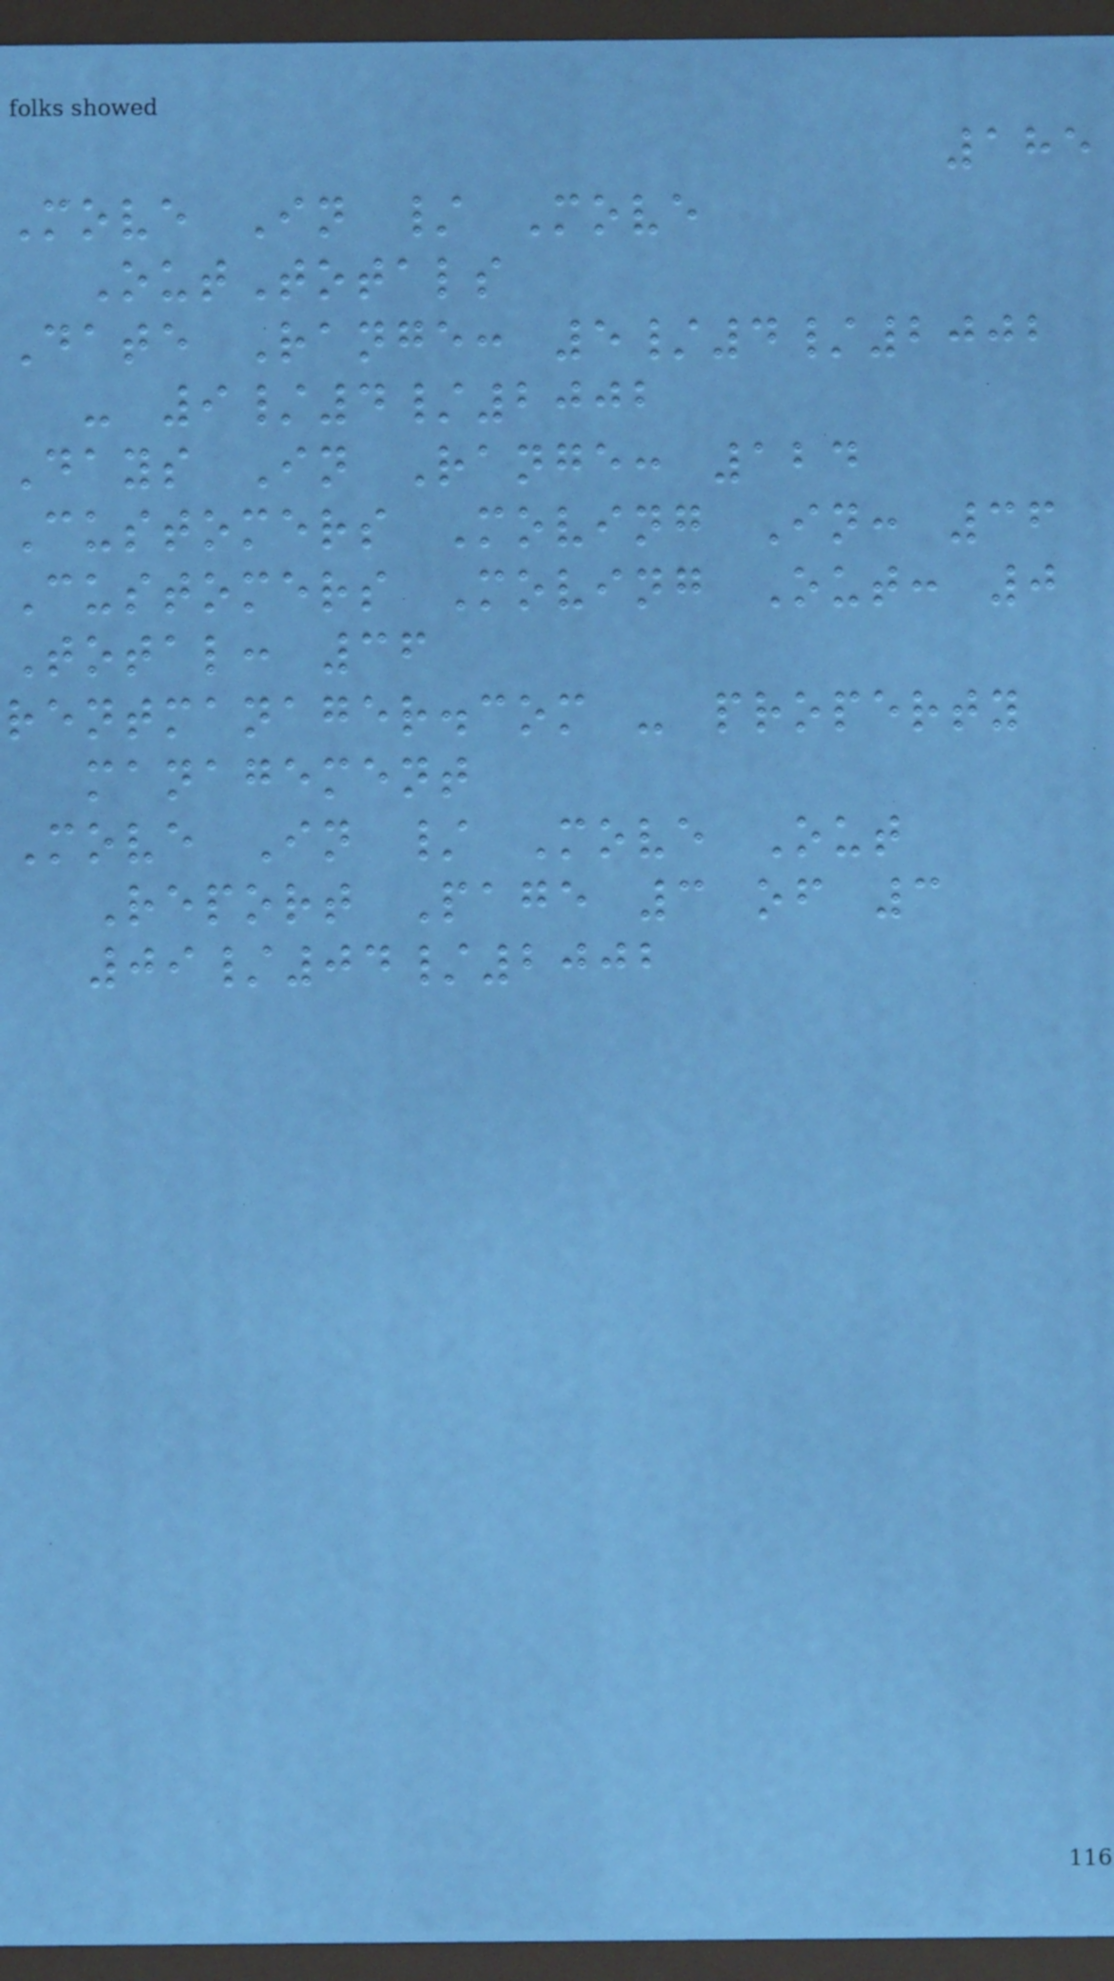185
Move In / Move
OutTotals
Date Range: 5/4/2002
- 9/4/2002
Days In Range: 124
Customers Moving In: 36
Customers Moving Out: 0
Total: 36
rentmanager.com - property
management
Move In / Move Out
Report Page 3 of 3
09/04/2002
